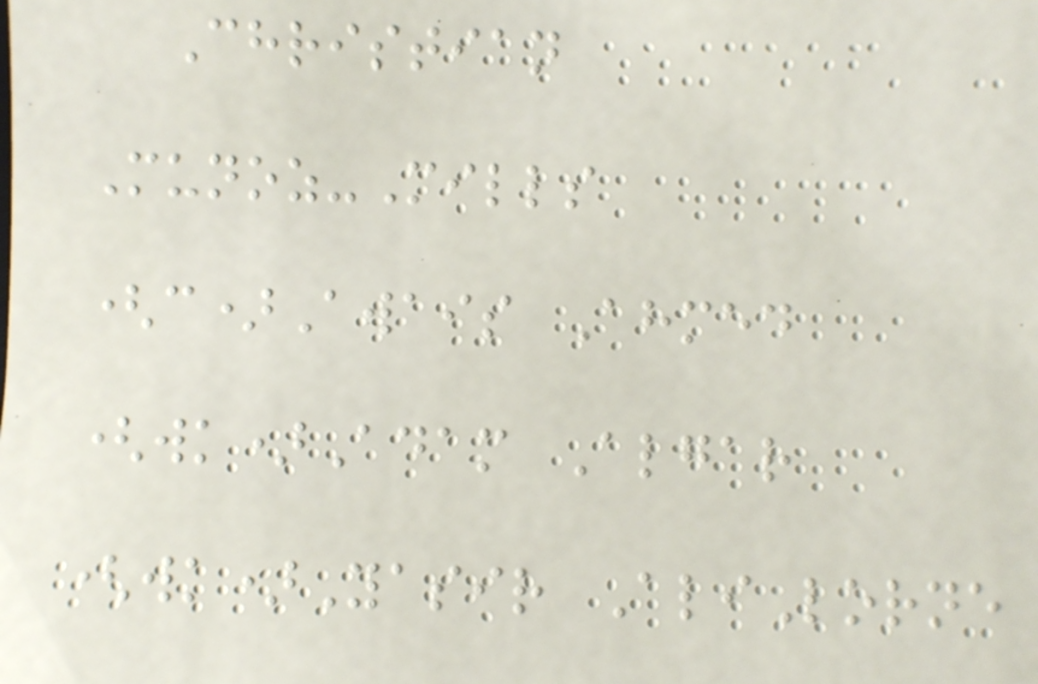Christian
Munoz-Mills
(c)Awais Ahmed
(wk)Adam Algar
(wk)Yasir AliLorne
